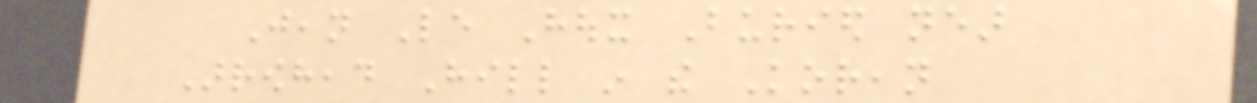Jean Le Houx Buried near
Arrowhead Hill in the Korean
